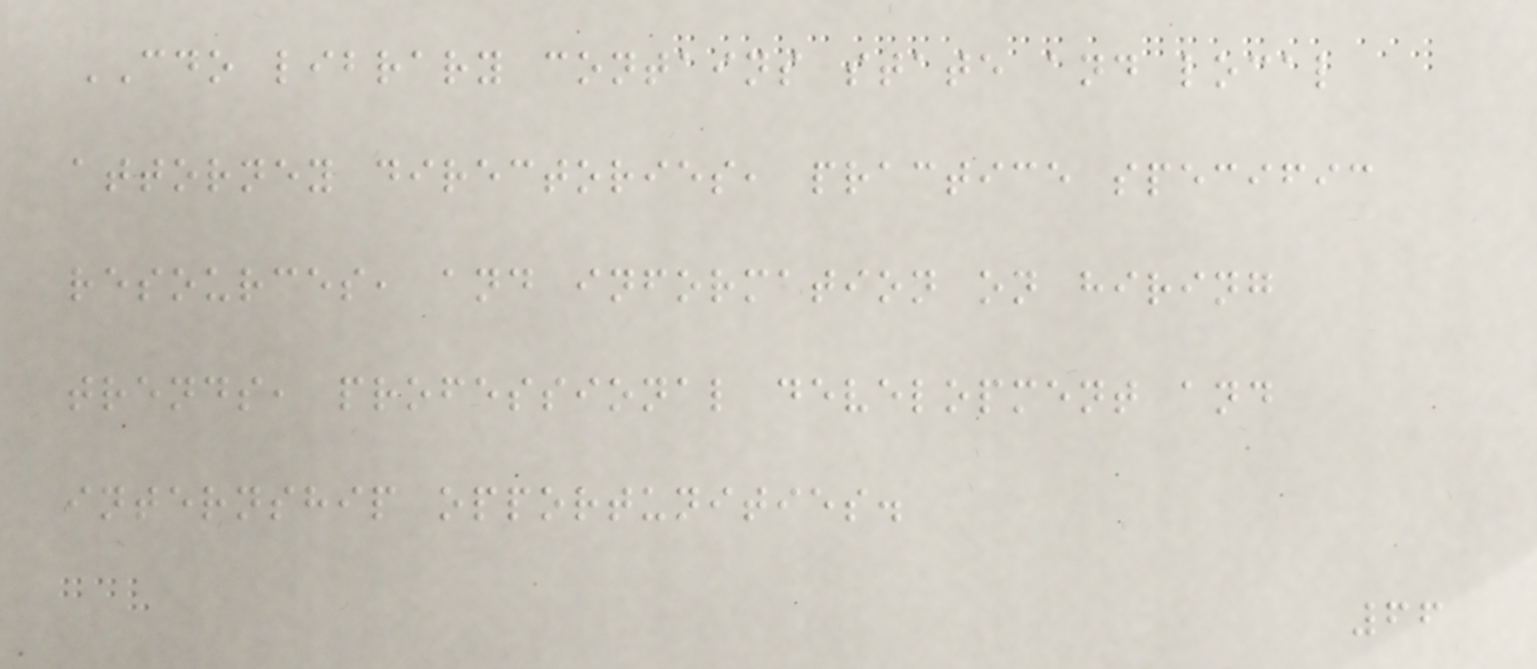CDO library contains state and local
attorney directories, practice specific
resources, and information on hiring
trends, professional development and
internship opportunities.
66
